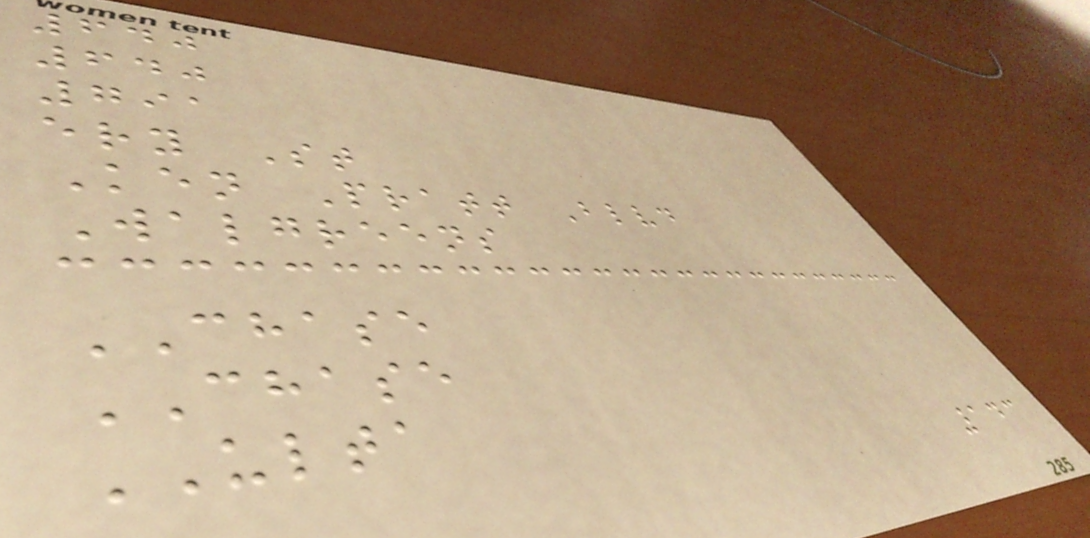640
640
791
ery St
Ken Pratt Blvd
Walgreens
CHASE
CHASE
ULTA
143
